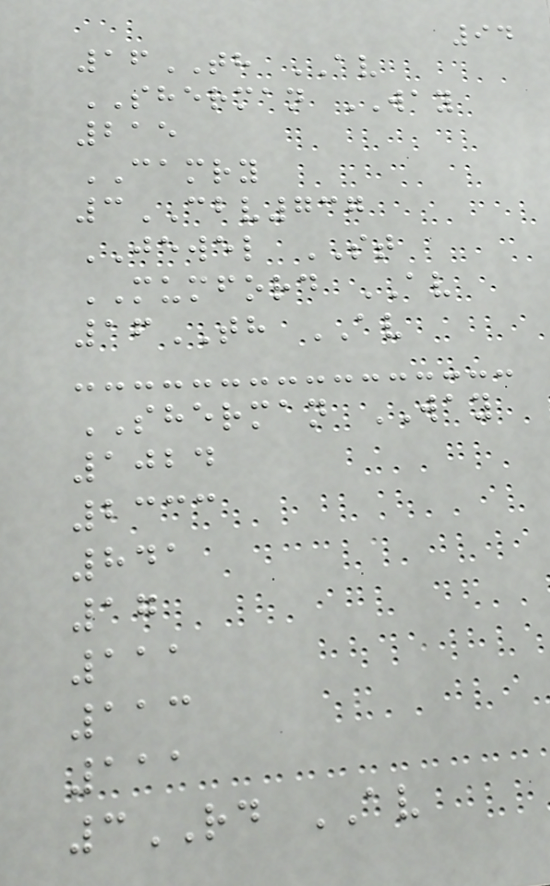94
16TH AV
SHERMAN WAY
215
CAMRY
3CBV737
JEWEL ST
MUMFORD AV
16TH AV
SHERMAN WAY
1024
2333
841
17
111
113
111
3RD AV
